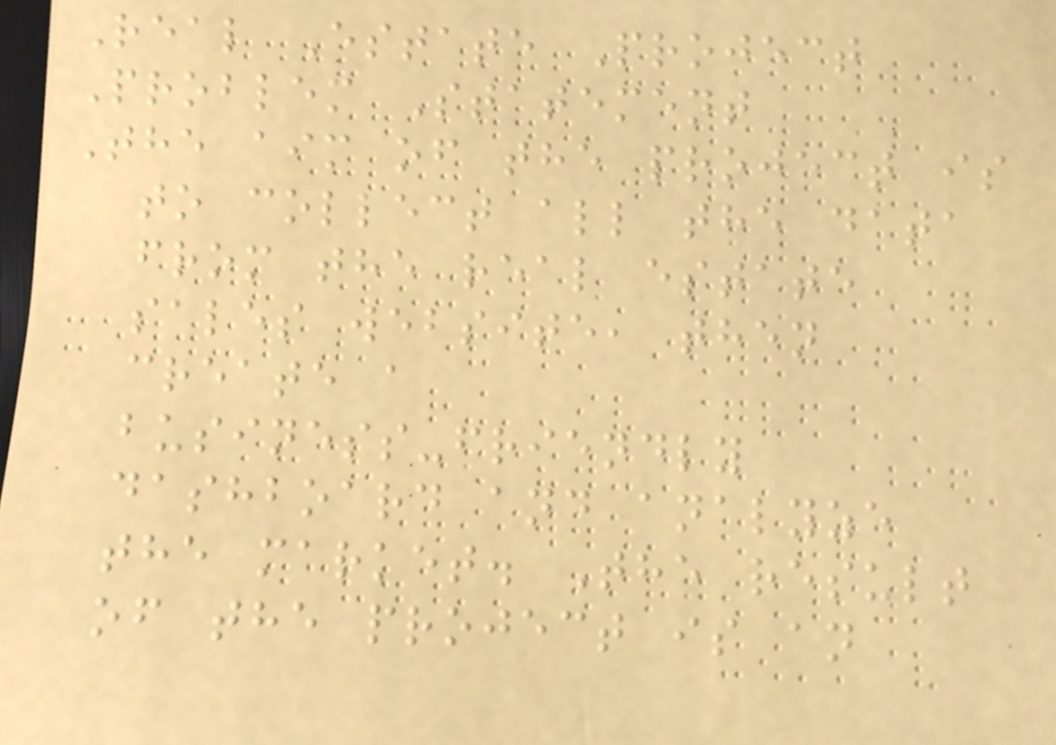Real Estate Project
Problem Statement
The aim of the project is
to collect all the data
from the real estate
sales website, then
create a
business-friendly
dashboard and analyze
the market. The result
of the project is an
